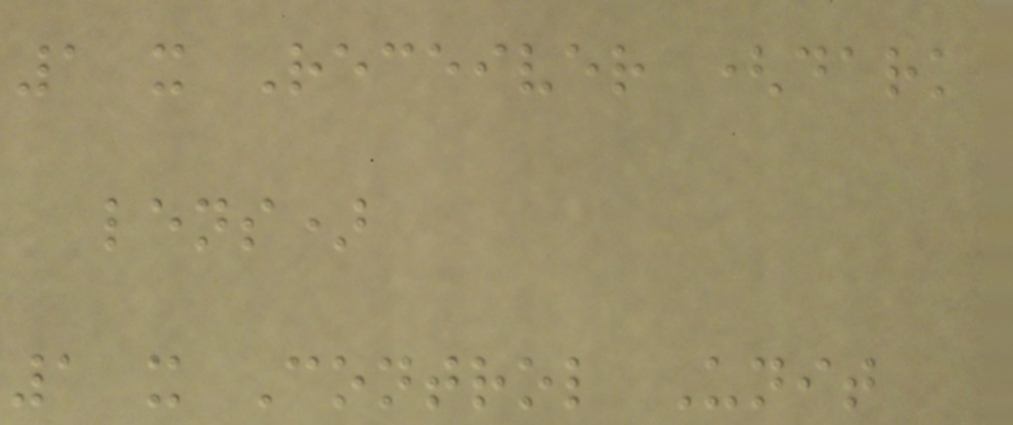1 x Receiver (dark
lens)
1 x Control Unit
